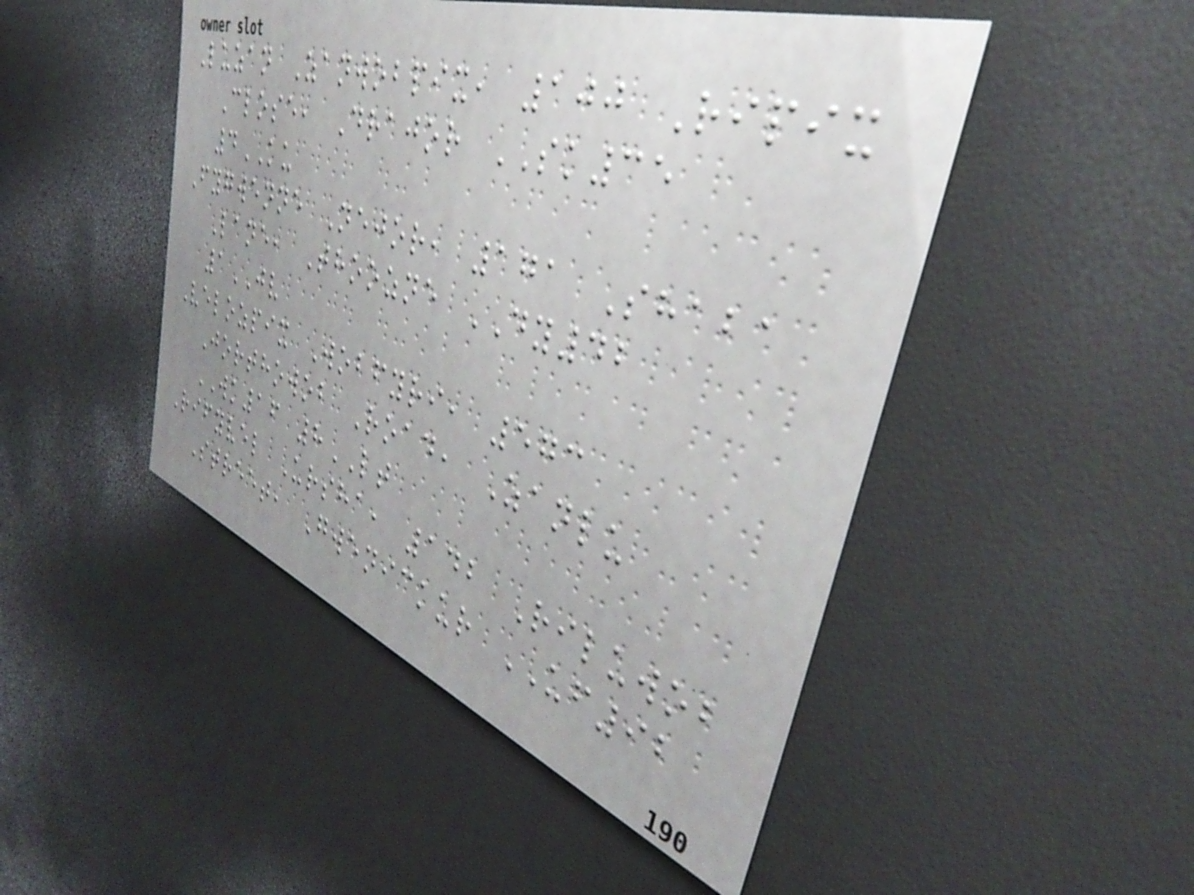Luzan Zanwobpix, 100 Ripix
Close, Drajor SK35
4KU
Fygwenne Nejor, 171 Shaba
Lane, Thoozne DY42
1JV
Velozpix Wobfyri, 573
Jorthowob Road, Zanlu
WK16 8LT
Rifyvel Ursha, 142 Riluwob
Street, Gwenickur UF92
